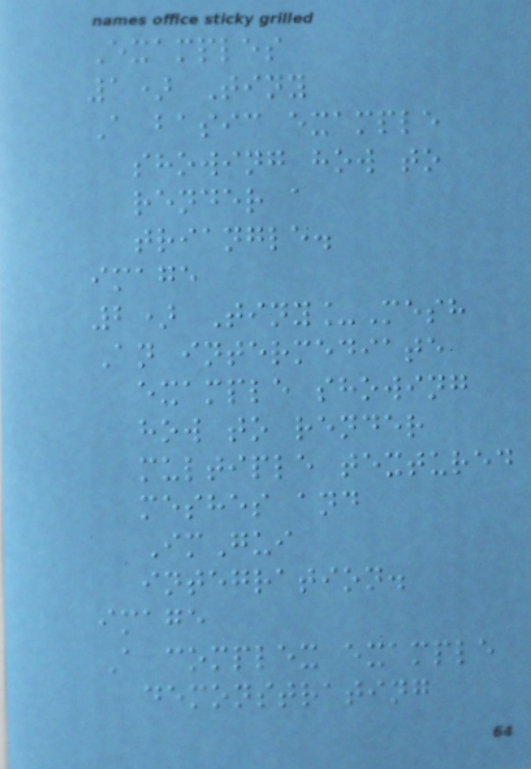Examples
1) Tiny
A basic example
showing how to
render a
triangle.
image
2) Tiny_Mesh
An intermediate
example showing
how to render
multiple textured
meshes and
ImGui
integration.
image
A complex example
demonstrating
